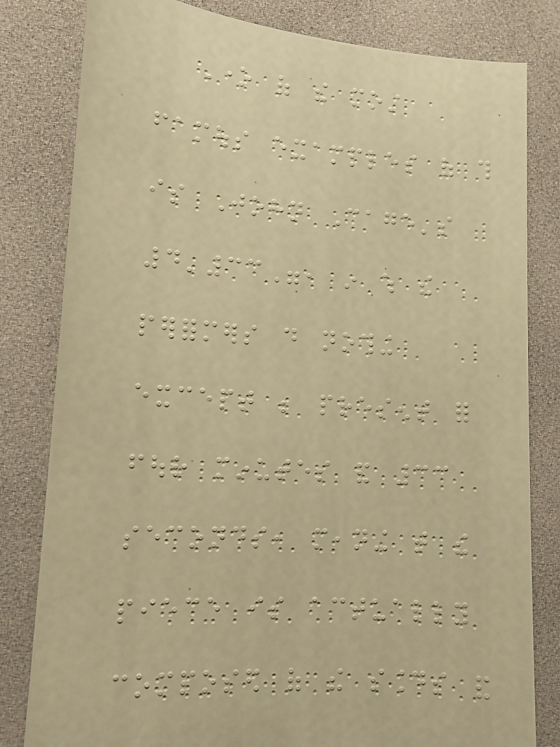One of the most
famous examples of this
is John Cage's
4'33", in which the
performers do nothing
except be present for
four minutes and 33
seconds, meaning that the
piece is actually
composed of the sounds and
